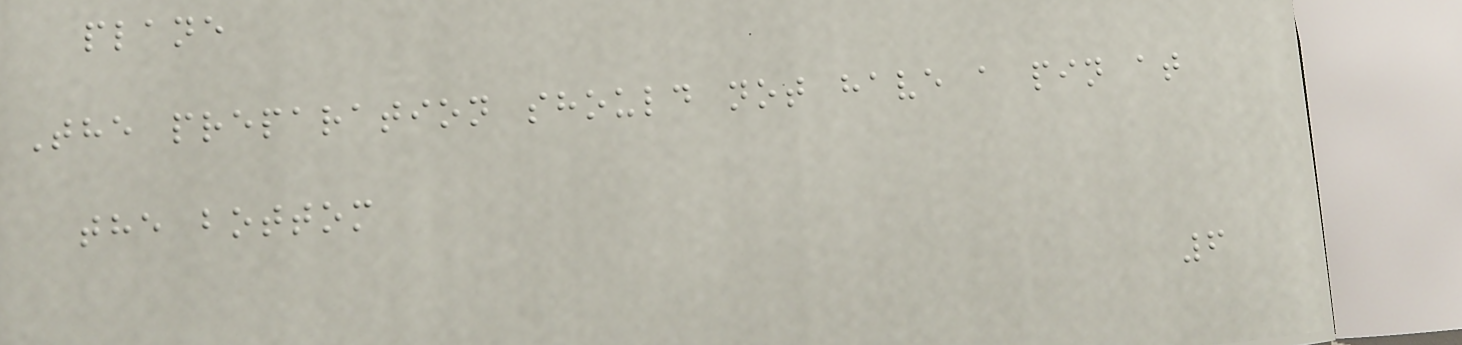plane
The preparation should not have a pin at
the bottom
6
